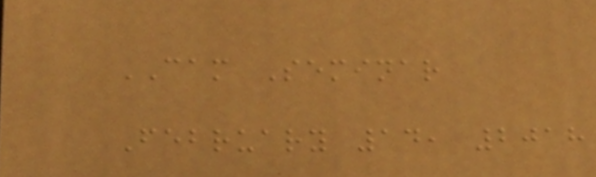CAM Seminar
February 14, 2018
